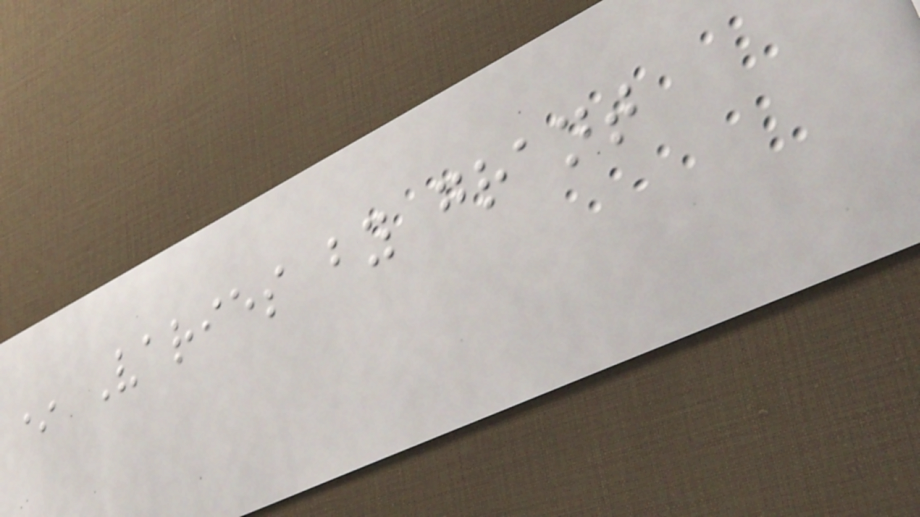* Varies by grant
